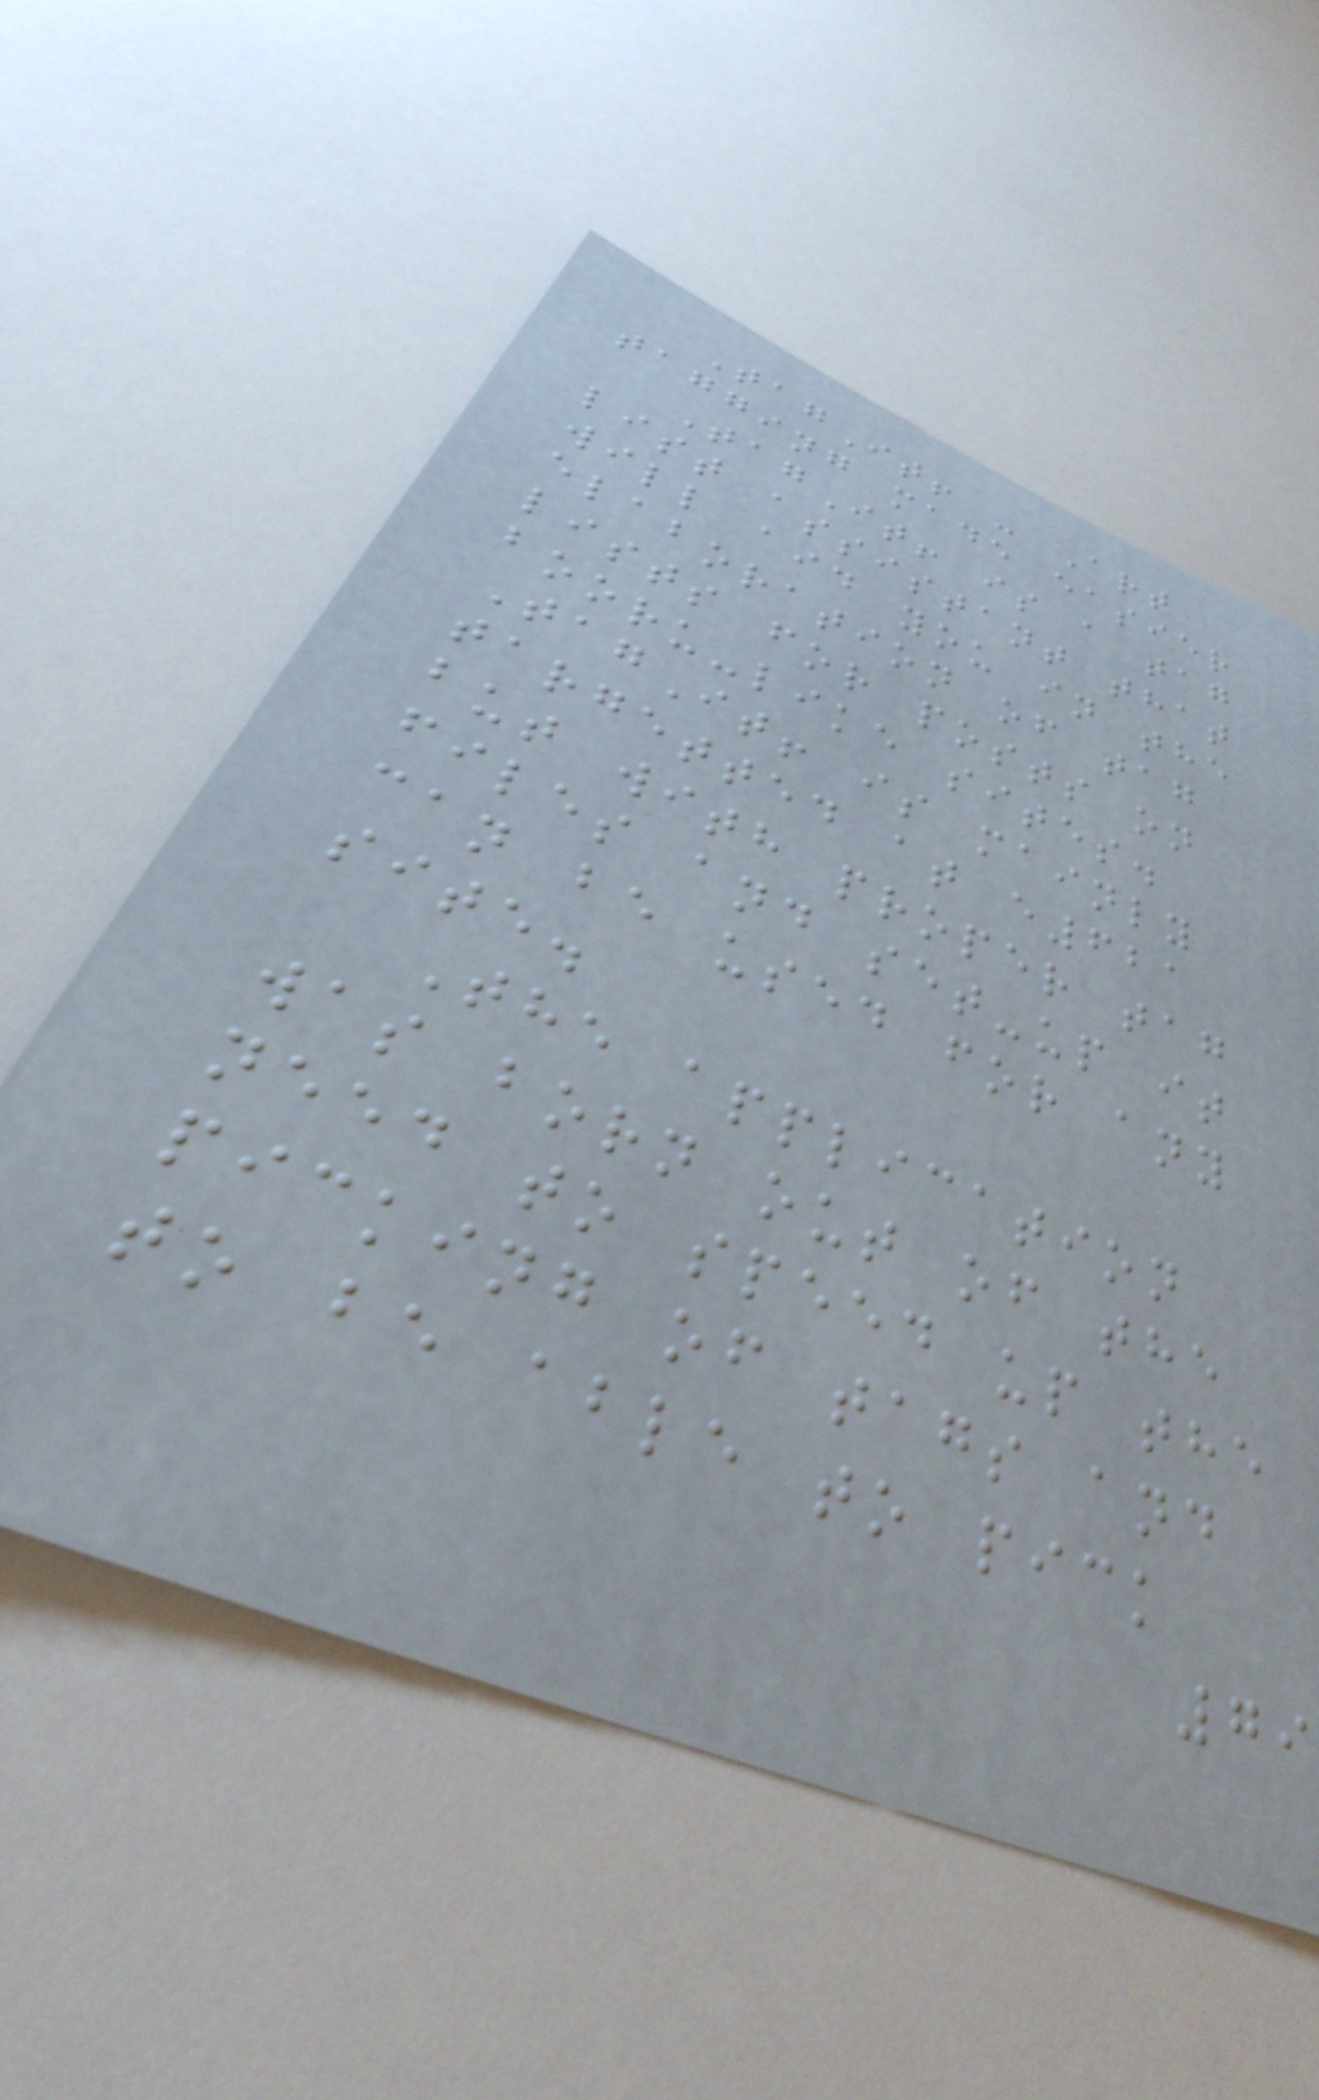TagIt! - Art
tagging made easier
TagIt! is a tag
list assistant that
will aid you in the
elaboration of tag
lists for posts on
booru-like sites.
TagIt! is mainly
targetted at e621
but with proper tag
files and set-up it
can be used for any
site.
The application
was born out of the
need to speed up the
picking of tags and
to be able to pick
79
